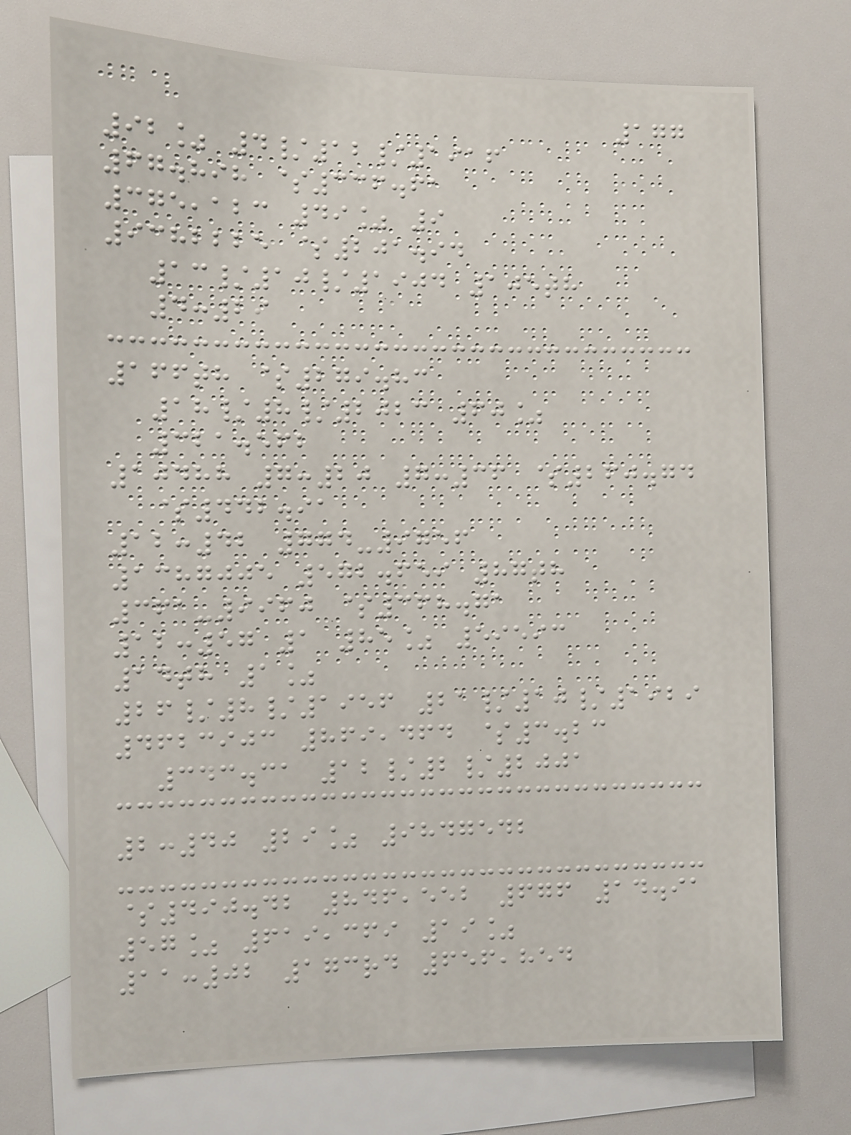177
92% 4/12/1916
67.898 $336.61
375,123 49% 9
9382225 $201.94
13/10/1904 105th
4:29
166th $279.83
18/8/2023 60%
321.562
10488 7:20 7:36 $260.74
$442.91
12:42 774-9756
1387005 572.659 87th
361-9960 $368.71
12:57 1 85% 59593
14th 1%
26/8/1956 21/10/1929
4623903 869,464 $3.23
343.31 12/2/2001
2:40 29% 9847542
$490.42 846,552 676 14.91
57% 619,369 19%
11:02 173rd 656,854
